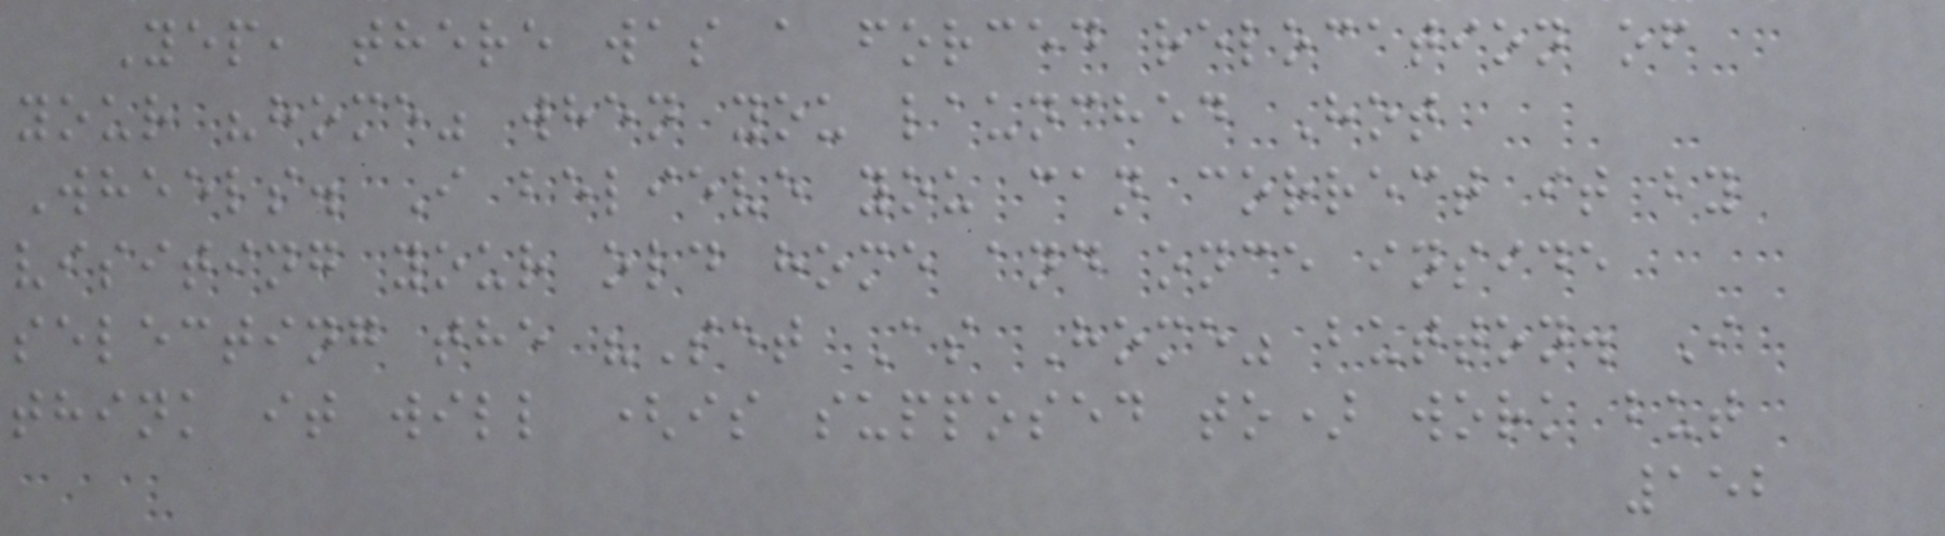Yep, there was a forced relocation of
your "home" when you launched Hot
Wheels. I believe you can correct it by
visiting your old home and once inside
selecting the "Set As Home" button. I
think it will (is supposed to) work but
152
